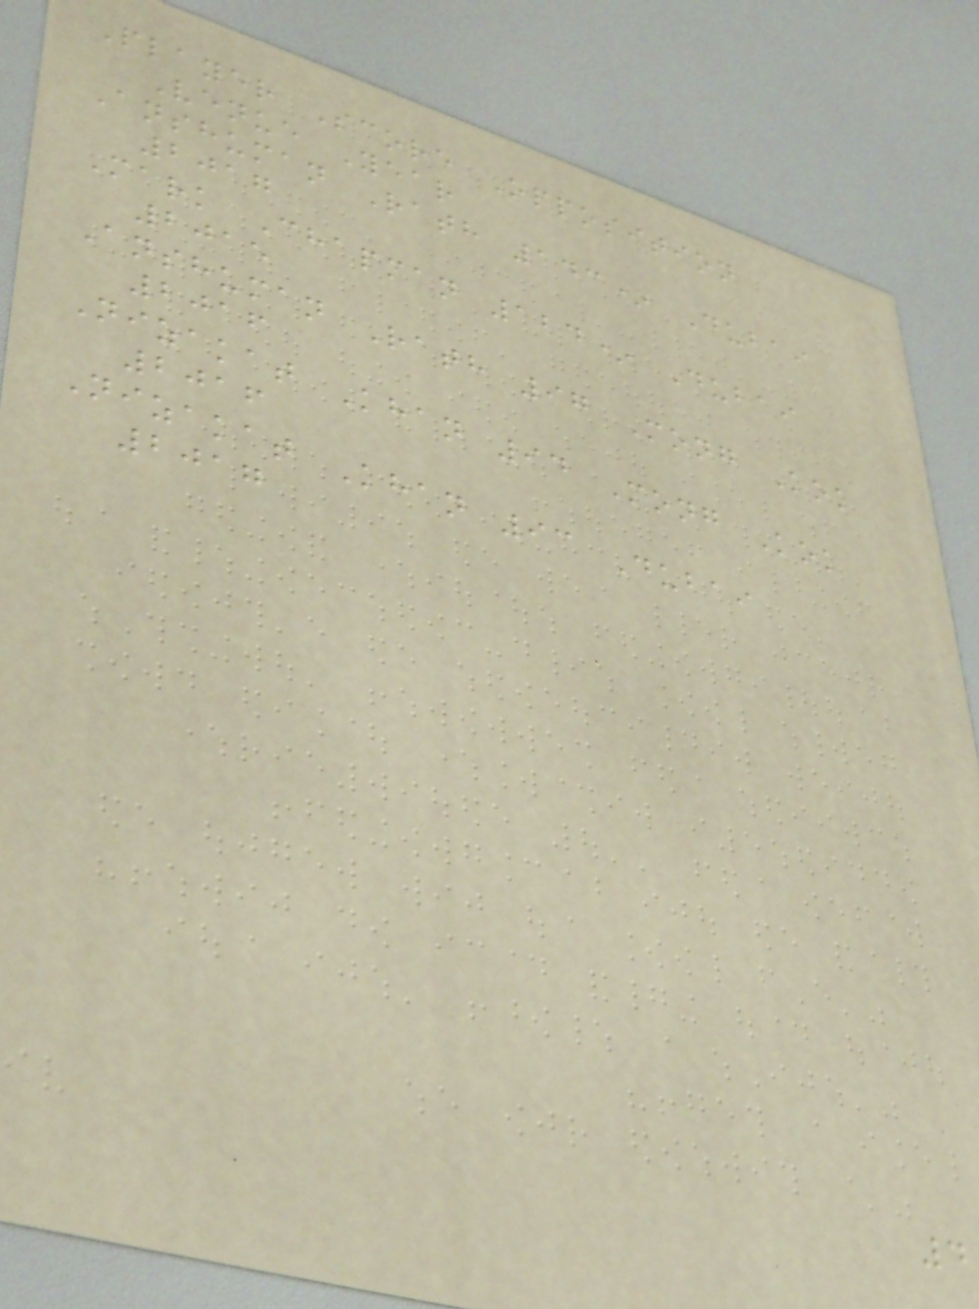Player Score Opposition
Venue Year
Anshuman Rath 143* Dubai
2017
Mark Chapman 124* Dubai
2015
Anshuman Rath 97 Mong Kok
2016
Nizakat Khan 94 Mong Kok
2016
Nizakat Khan 93 Dubai
2017
4
